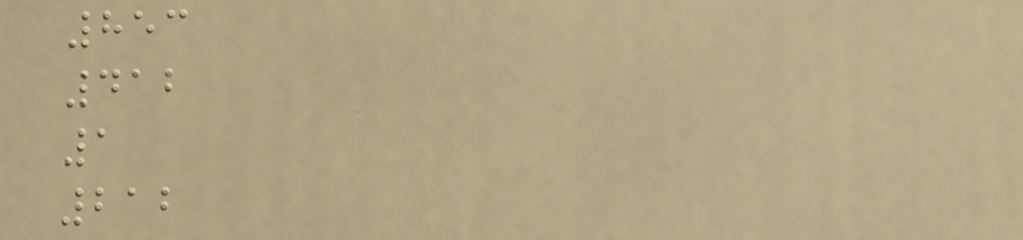853
412
1
212
